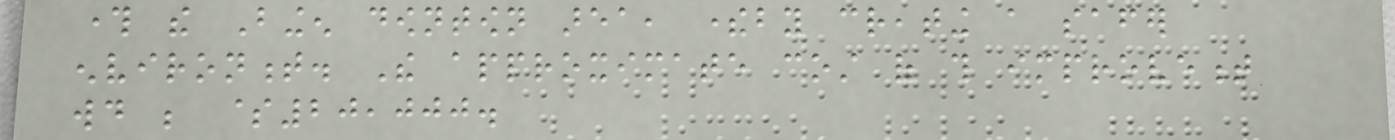through the Bingen downtown area, thereby creating a safer
environment. The approximate cost of this improvement
would be $20,000.
